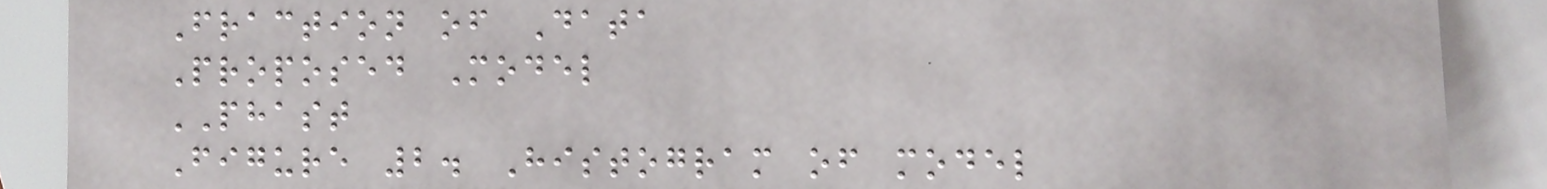Fraction of Data
Proposed Model
PHAST
Figure 2. Histogram of model
